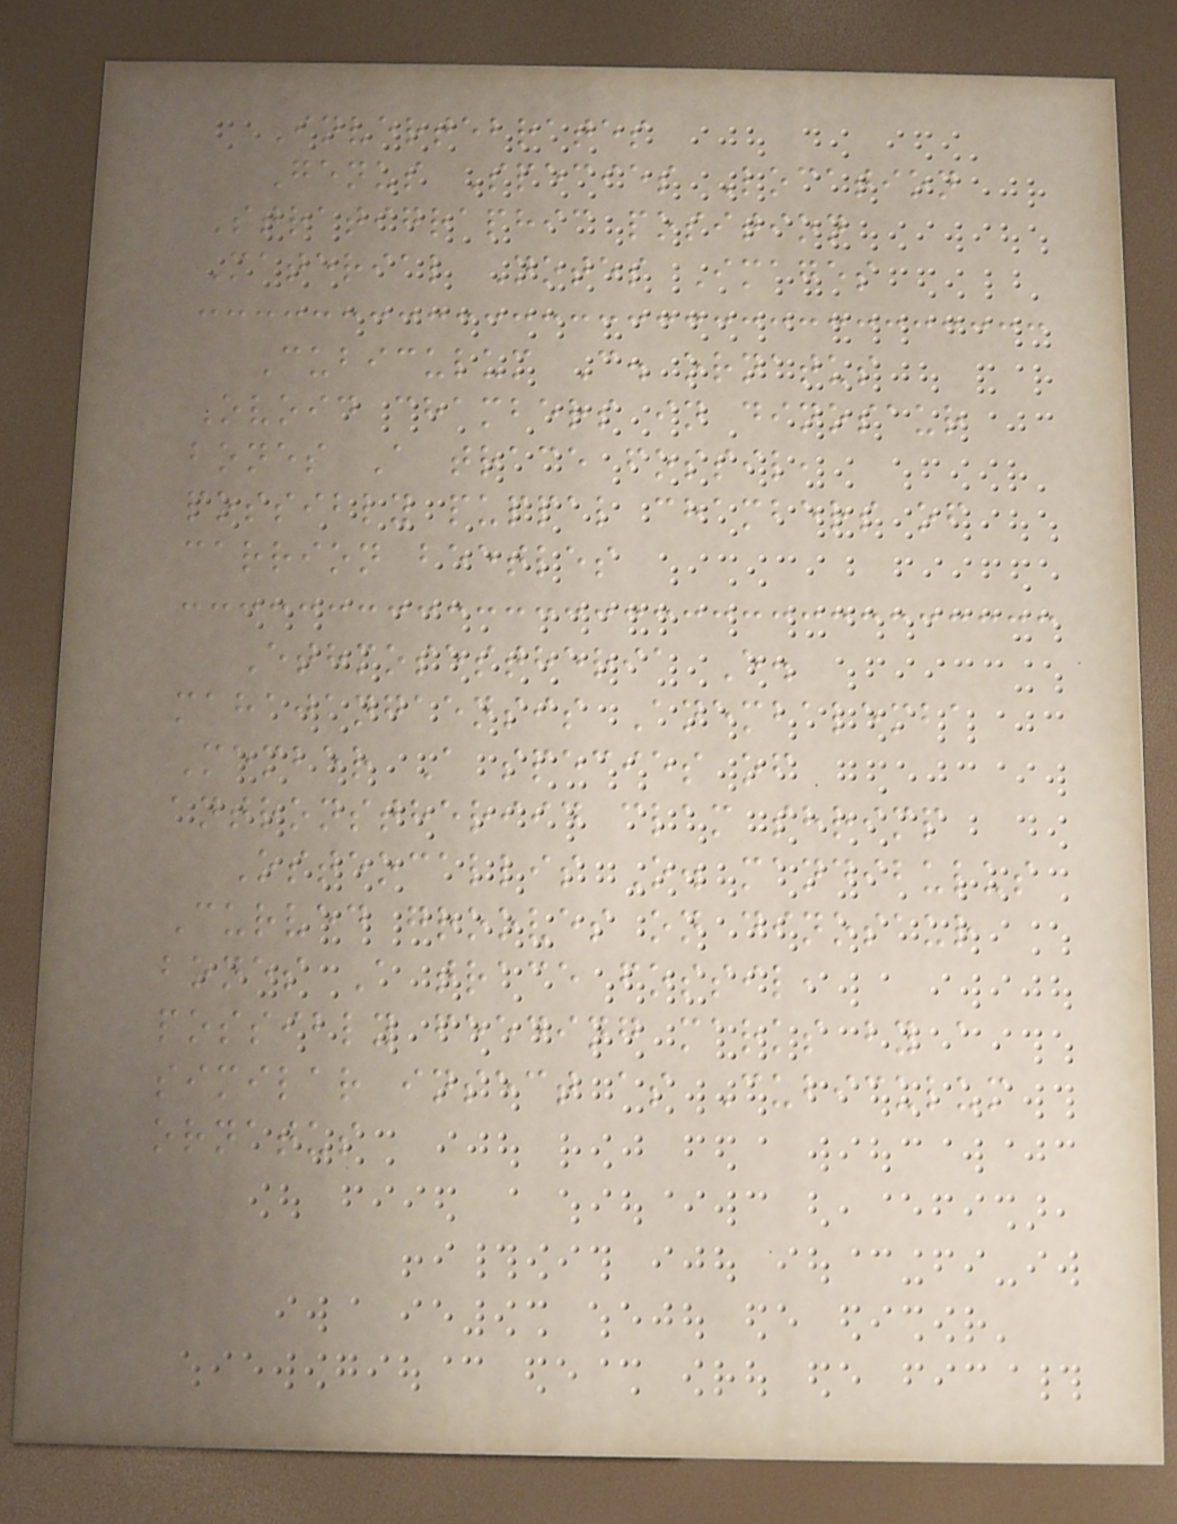Invertebrates
Genus Species Location
Stratigraphic position
Material Notes Images
Cubiculum C. ornatus
Ovoid chambers in dinosaur
bones A trace fossil,
possibly puppal chambers of
carrion beetles
Ethmosestheria E.
mahajangaensis Anembalemba
Member A species of
antronstheriid clam shrimp
Osteocallis O. mandibulus
Curved grooves on dinosaur
bones A trace fossil,
possibly feeding marks by a
similar insect as Cubiculum
ornatus
